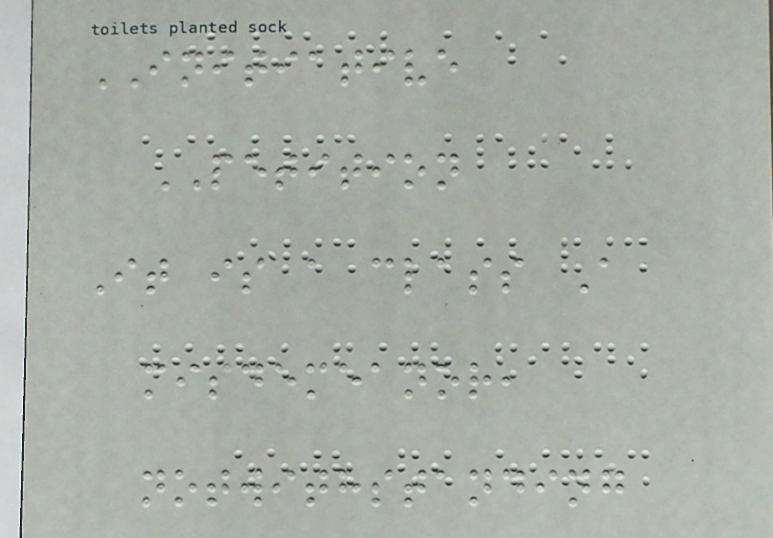INITIATIVE
PETITION
It is a class A
misdemeanor,
notwithstanding
